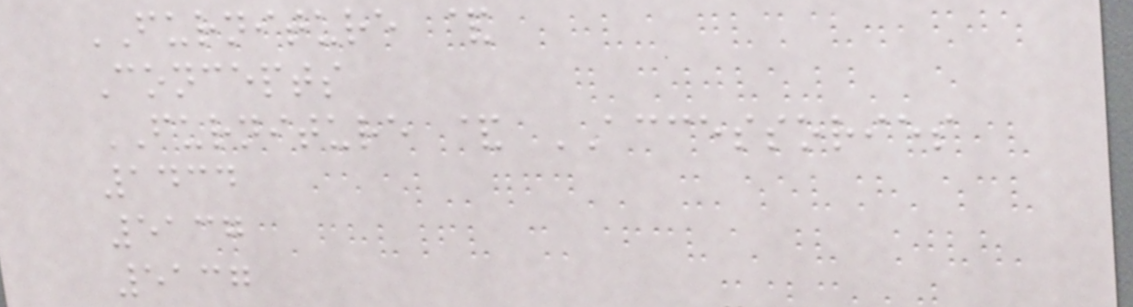FURNITURE &
Concepts
FURNITURE & ACCESSORIES
1434
5137
5137
